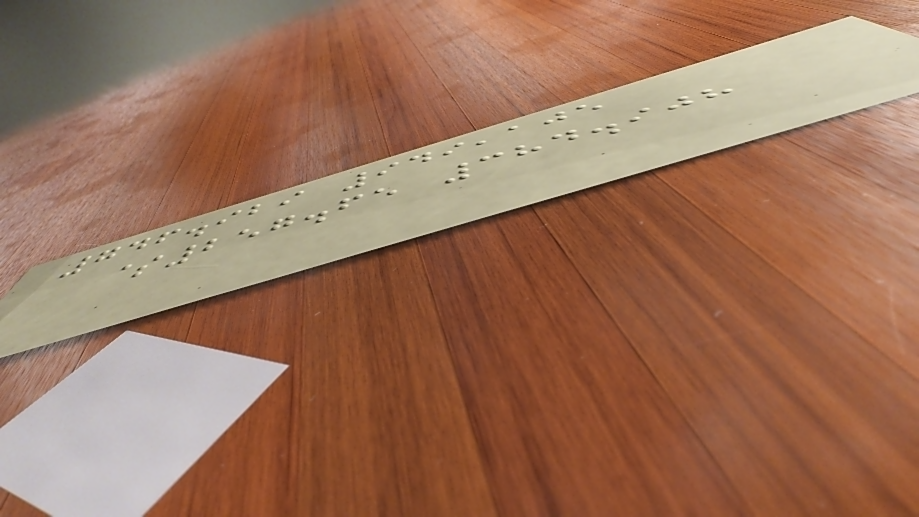746.929 949,105
$257.65 384.908
